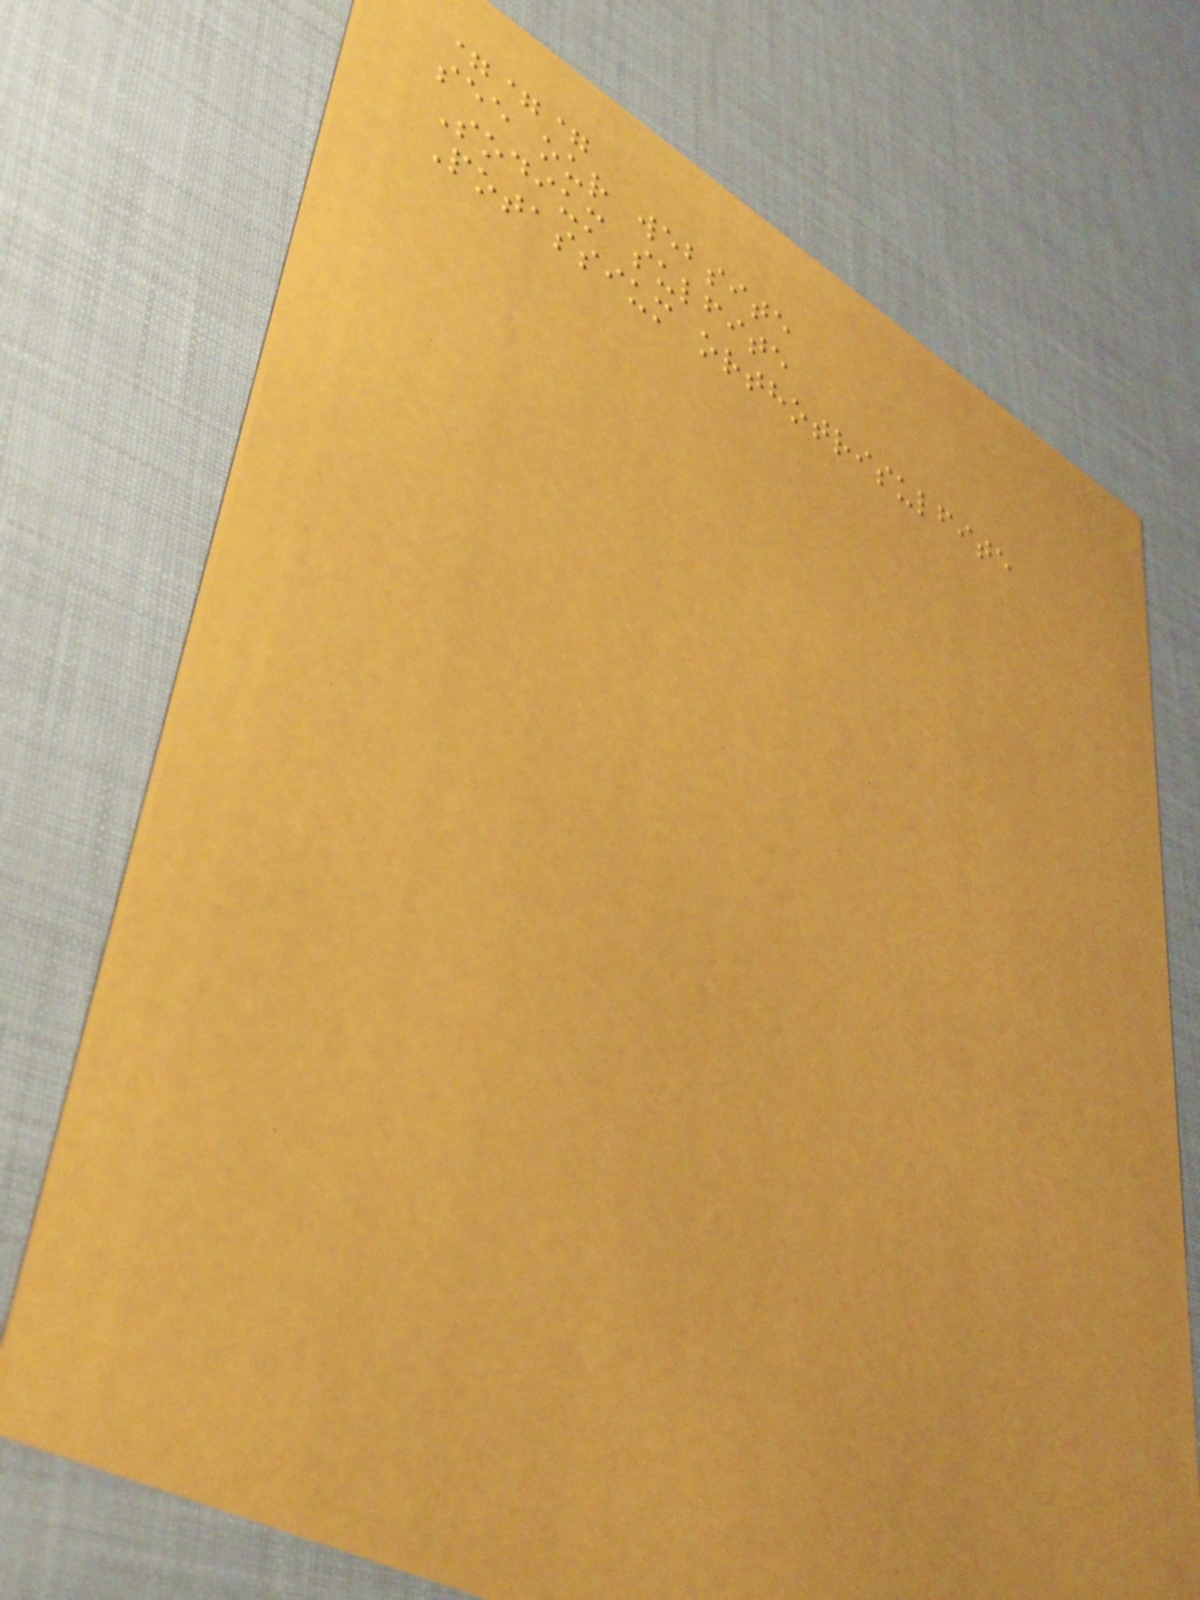===
see our website
Sodium sulfite
Potassium orthotrisulfite
